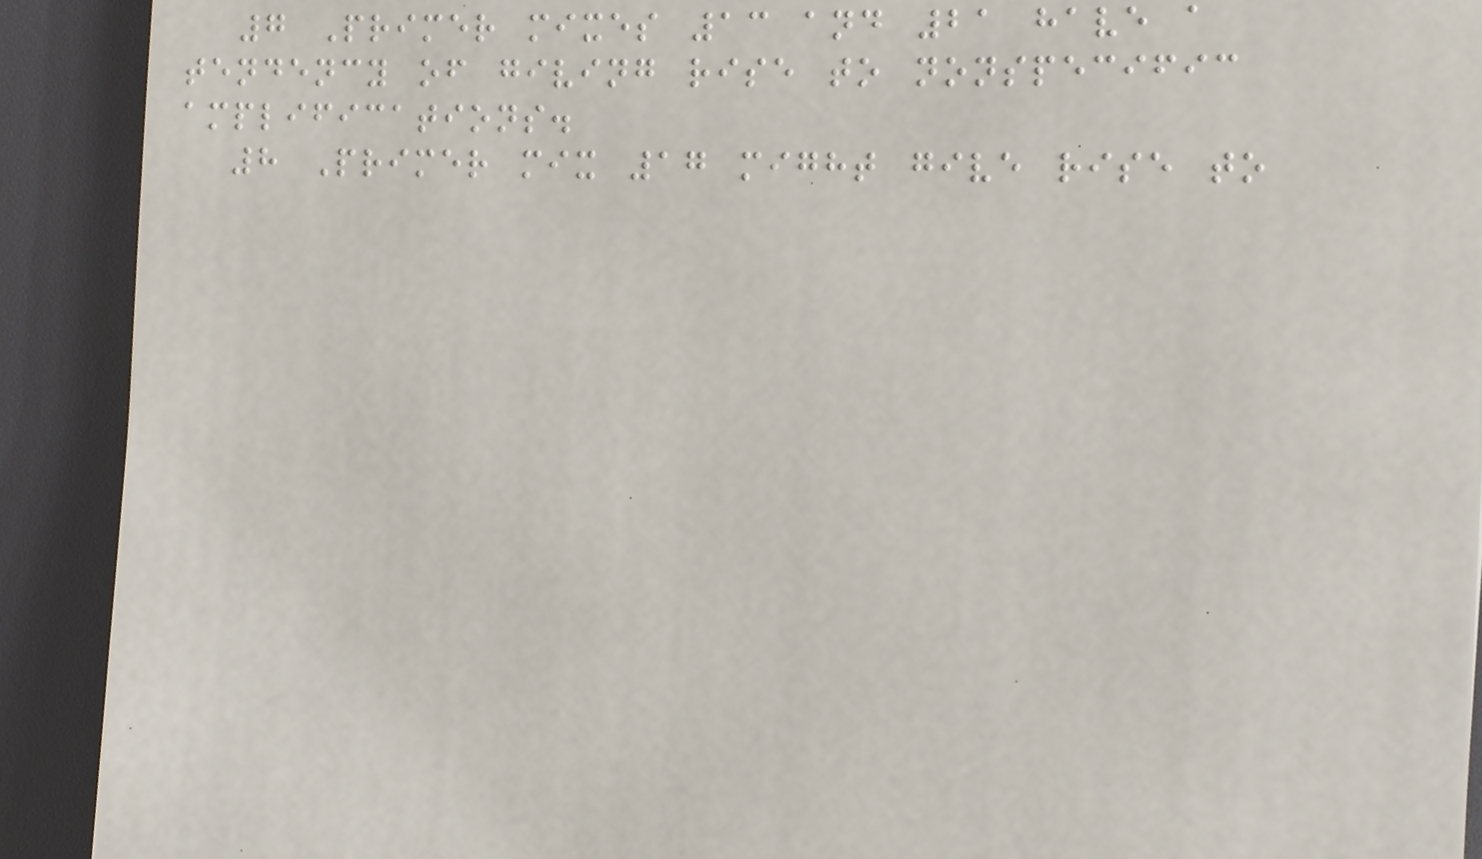7 Primer mixes 13 and 21 have a
tendency of giving rise to nonspecific
amplifications.
8 Primer mix 17 might give rise to
